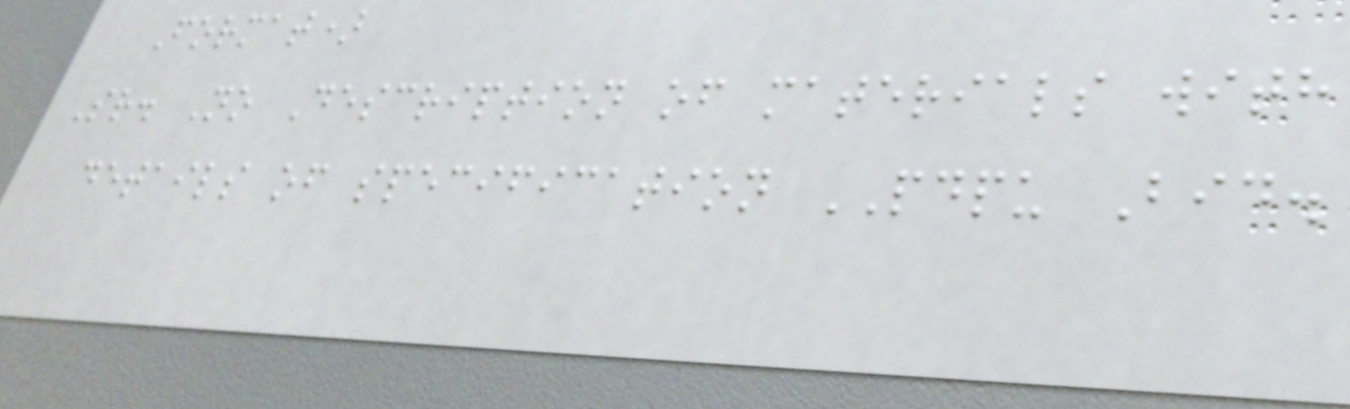Format)
Sr. No Description of materials with
details of specification PDPU Bid.
